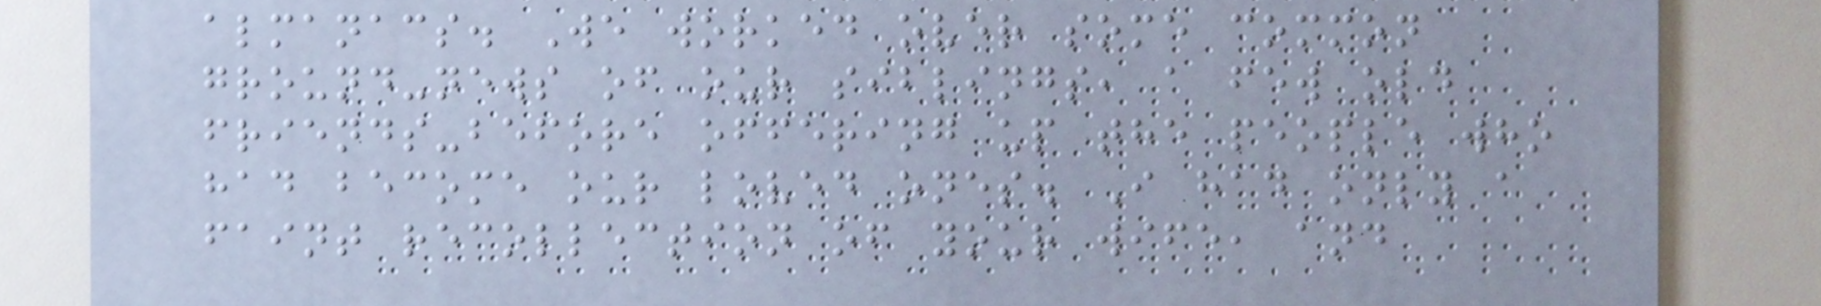almanacs. We worked over some common
ground-news of our siblings, a few old
friends-before offering up the people who
had become our loved ones. I had only a
faint recollection of your wife, and
